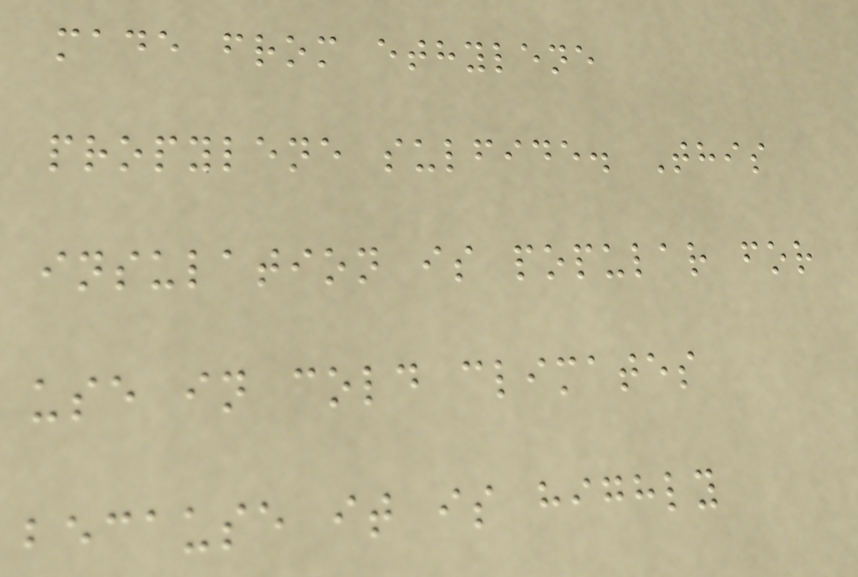made from ethylene
propylene sulfide. This
insulation is popular for
use in cold climates
because it is highly
